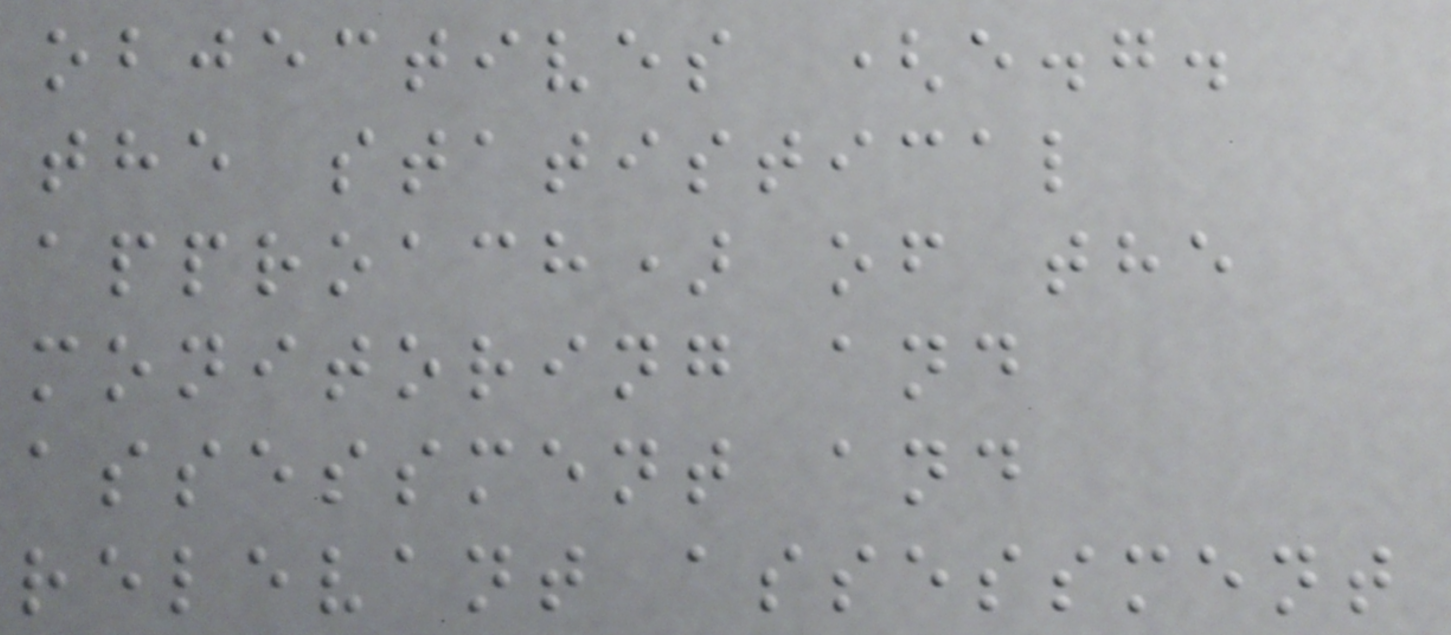objectives (e.g.
the statistical
approach) of the
monitoring and
assessment and
relevant assessment
